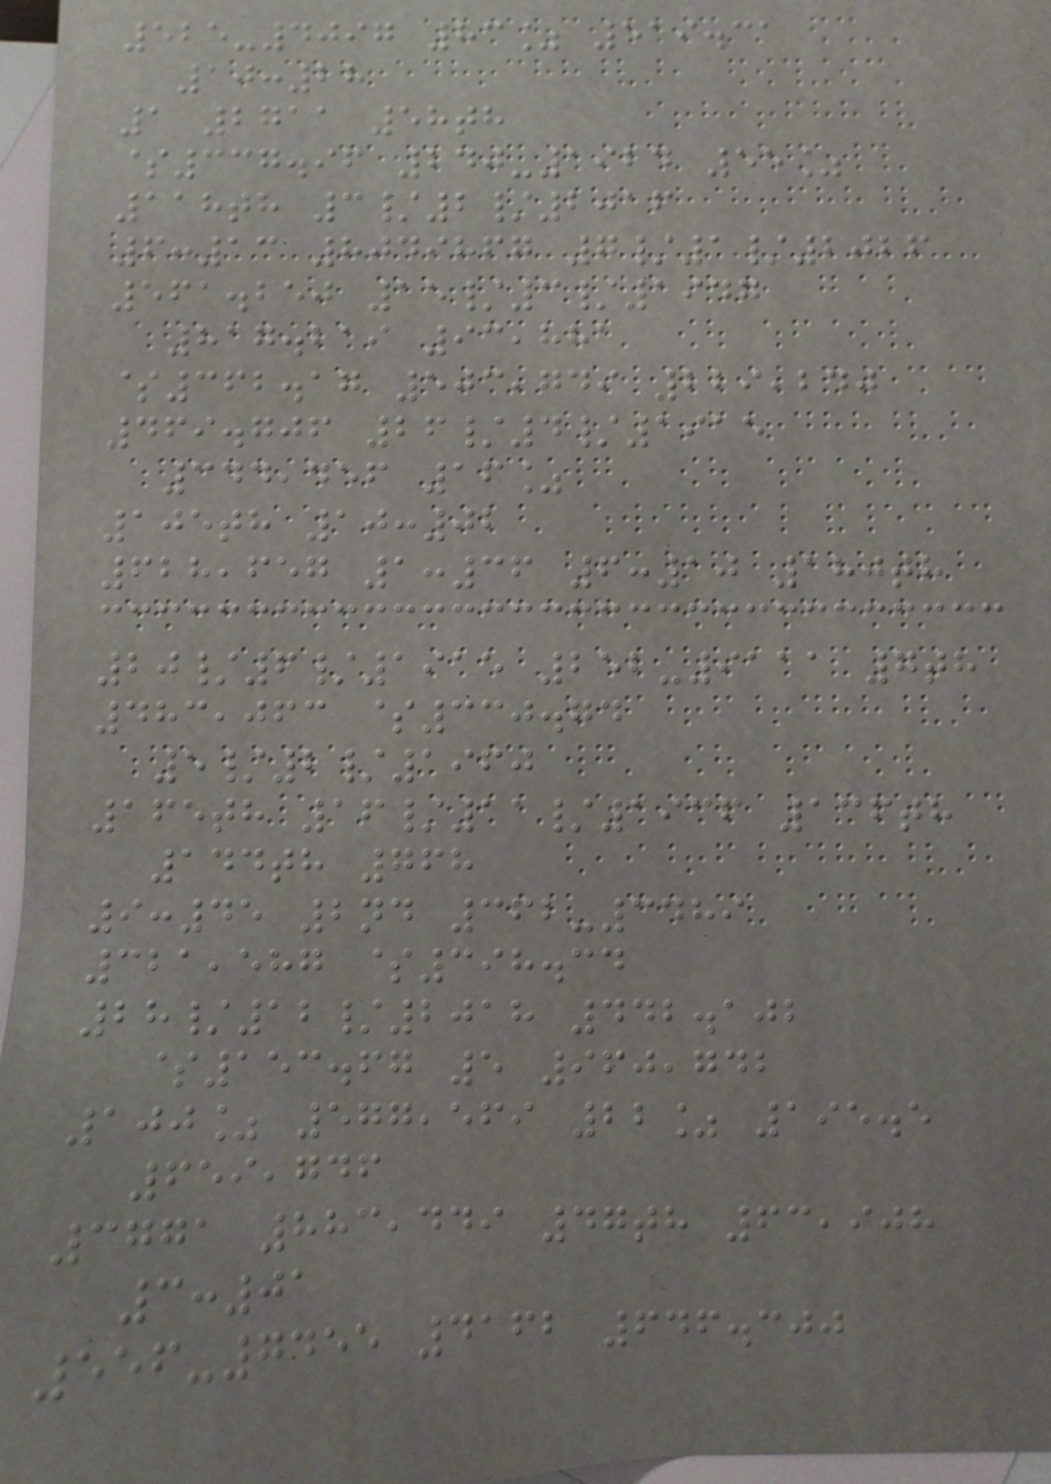525-4097 83% 519.31
10:28
1 2711 58th
$337.96 240-1924 55%
118th 3/2/2016
6:13 8049867 7/1/2026
561.250 15/3/1947
817.219 93,881
$362.17 503,749 229,240
469.706 26/4/1915
344,456 16%
105th 10:02
628,657 1:36 6:10 180th
20/6/1915 252-9111 7th
483,063 $330.74
5/2/1960
165th 16/11/1936 136th
144th 768
9:45 2nd 362-3489
321,587 $398.34
28/12/2018 442.102
$153.67 5 960,742
100% 577,569 22% 195.5
659,746
3771 883,449 47th 63,908
3:01
556-7455 4162 646.300
